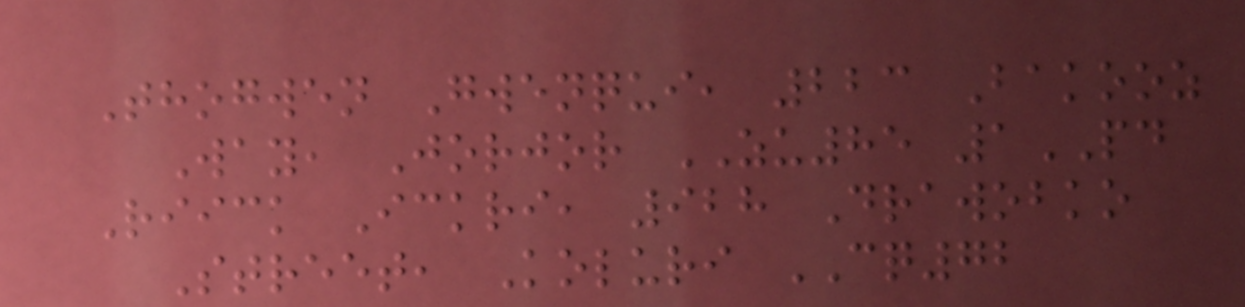Thogwen Gwenqui, 223 Bakooz
Way, Jorjor ZU85 1PD
Riick Ickri, 928 Drawobko
Street, Koluri CQ72
